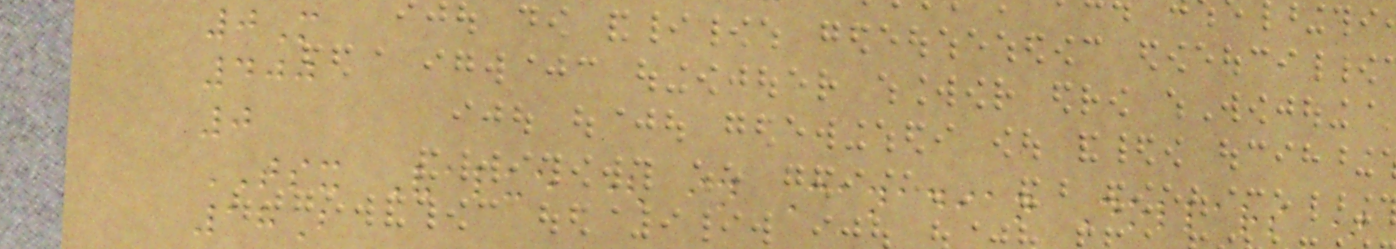0M
400
0
TSX Value ( in Canadian Dollars )
18B
